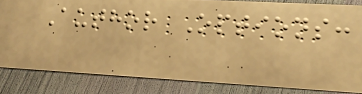Author Options:
